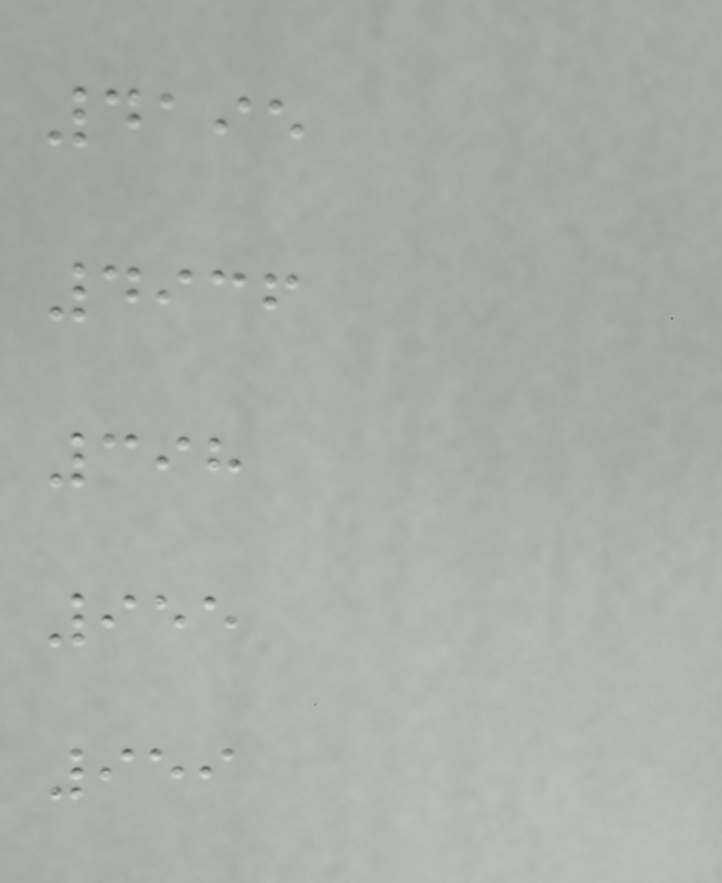4195
4936
398
955
959
